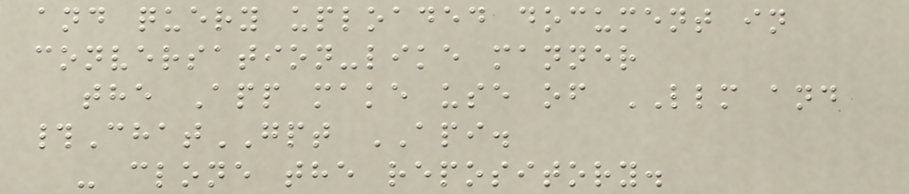and query uploaded document in
conversation-like manner
the App make use of LLM and
#ChatGPT API.
- clone the repository.
